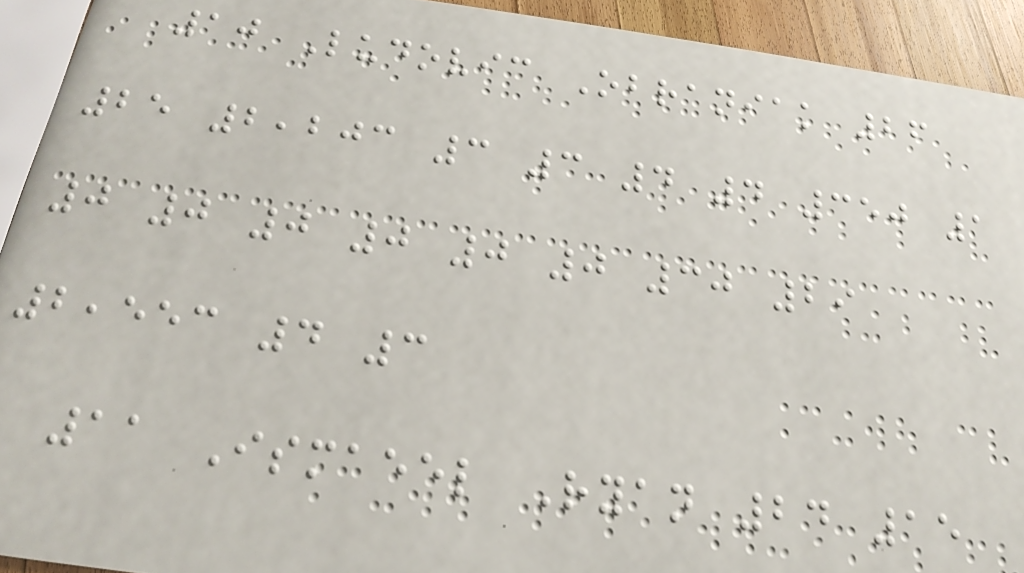10 Ludovic Obraniak 26
25 2,203 3 3 4 4 350 1
0 0 0 0 0 0 30 29
2,553 4 3
11 Ismaeel Ryan 24 15
